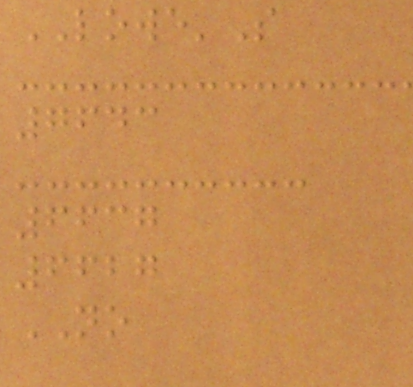LOWE'S
7643
6637
6627
NO
